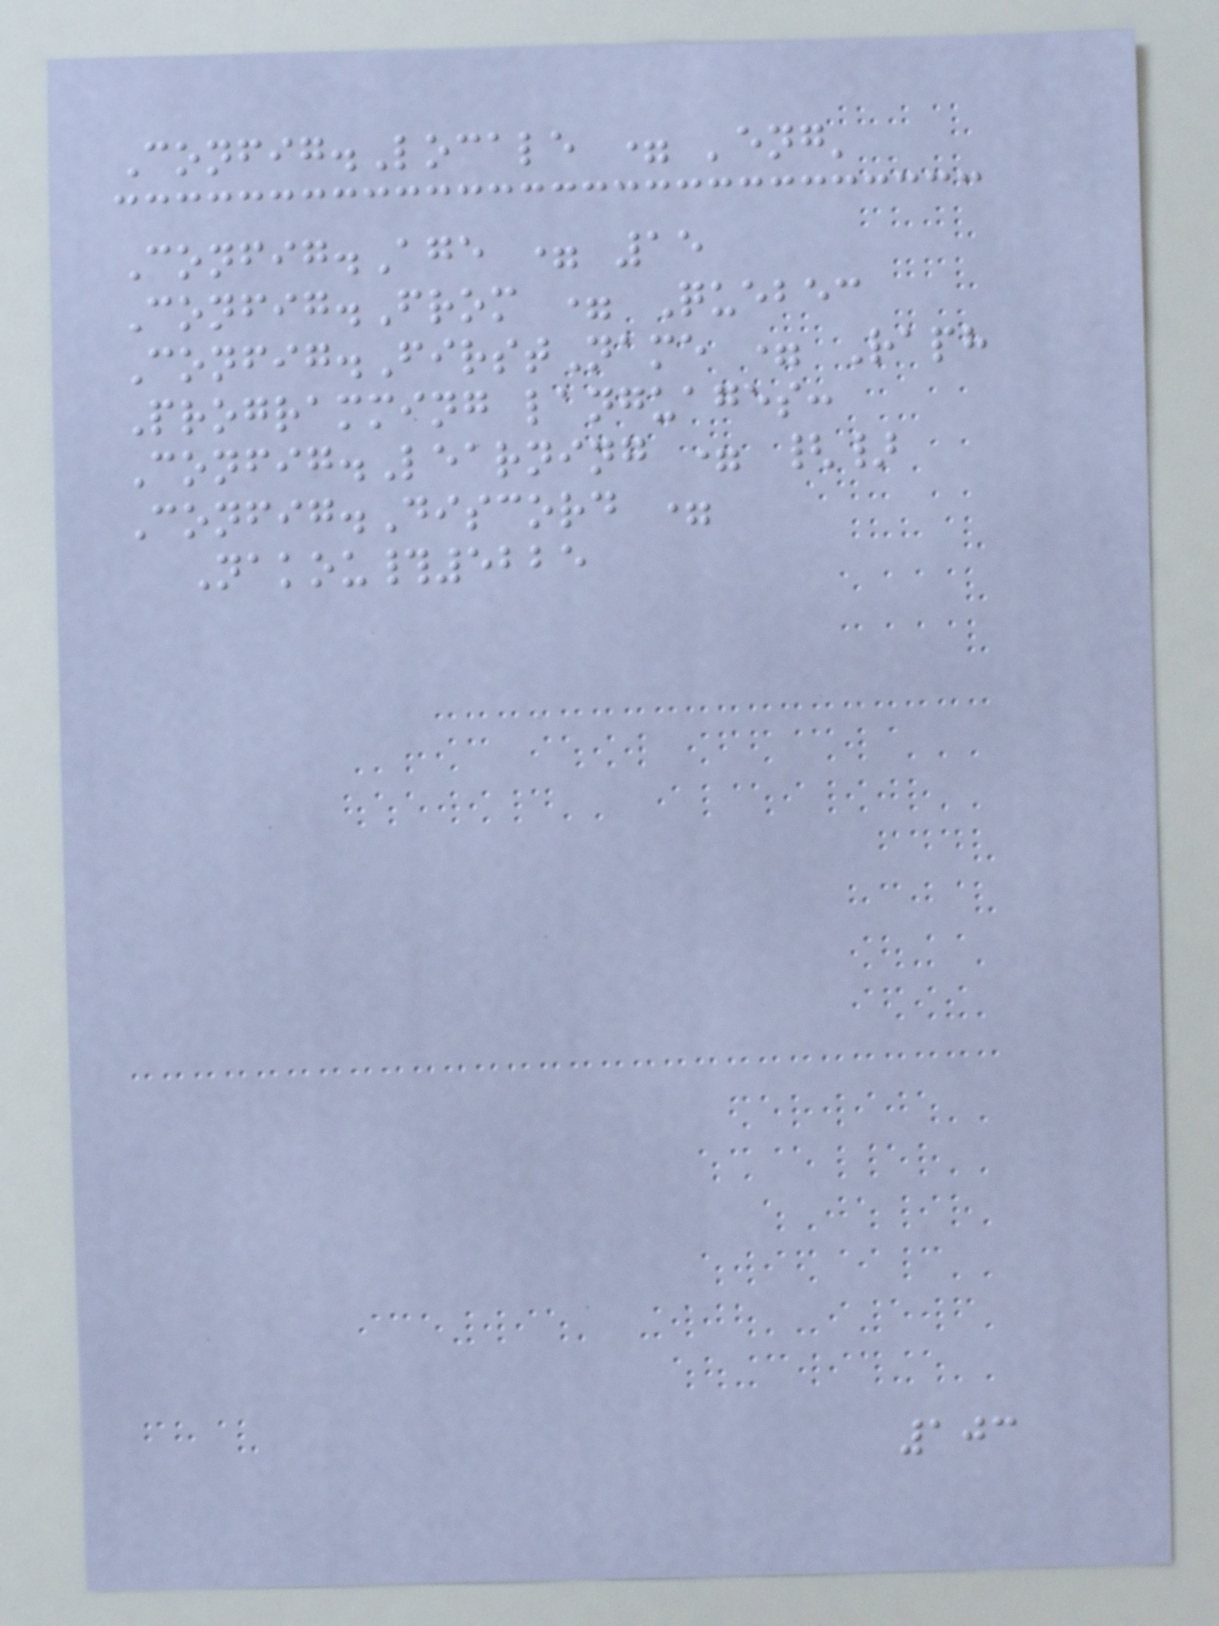Config.Locale = 'eng'
Config.Age = 15
Config.From = Quebec
Config.FirstName = Raph
Programming languages:
Config.Learning = {}
Config.Discord =
Nakou#5225
103
